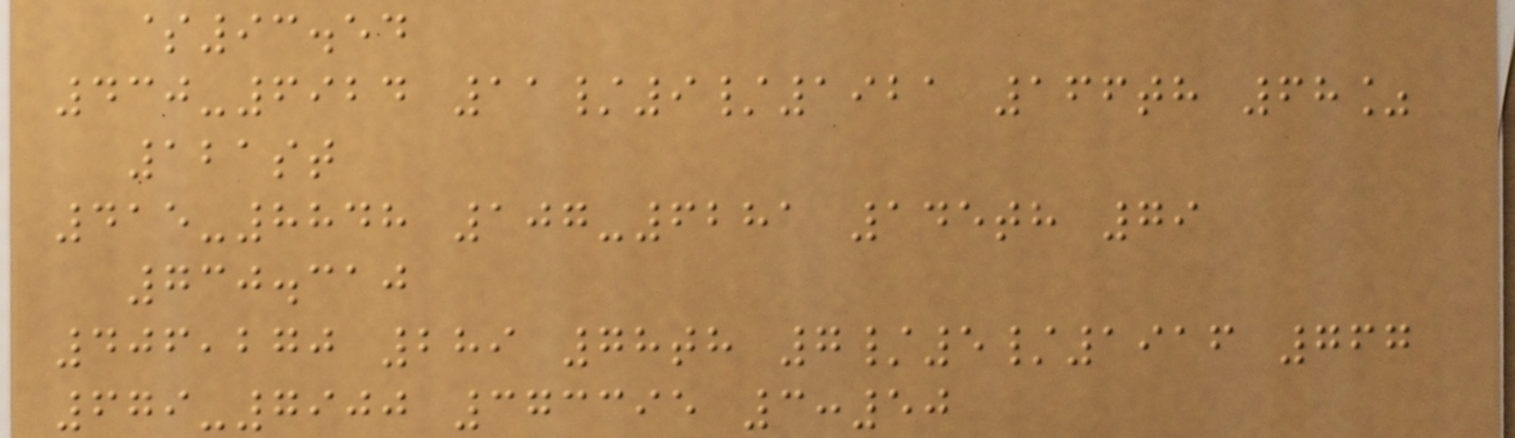$93.54
430-6924 11/9/1921 166th 68%
121st
415-8848 107-6281 145th 79
730.310
406,270 289 78th 7/5/1916 767
679-7900 373395 3:50
